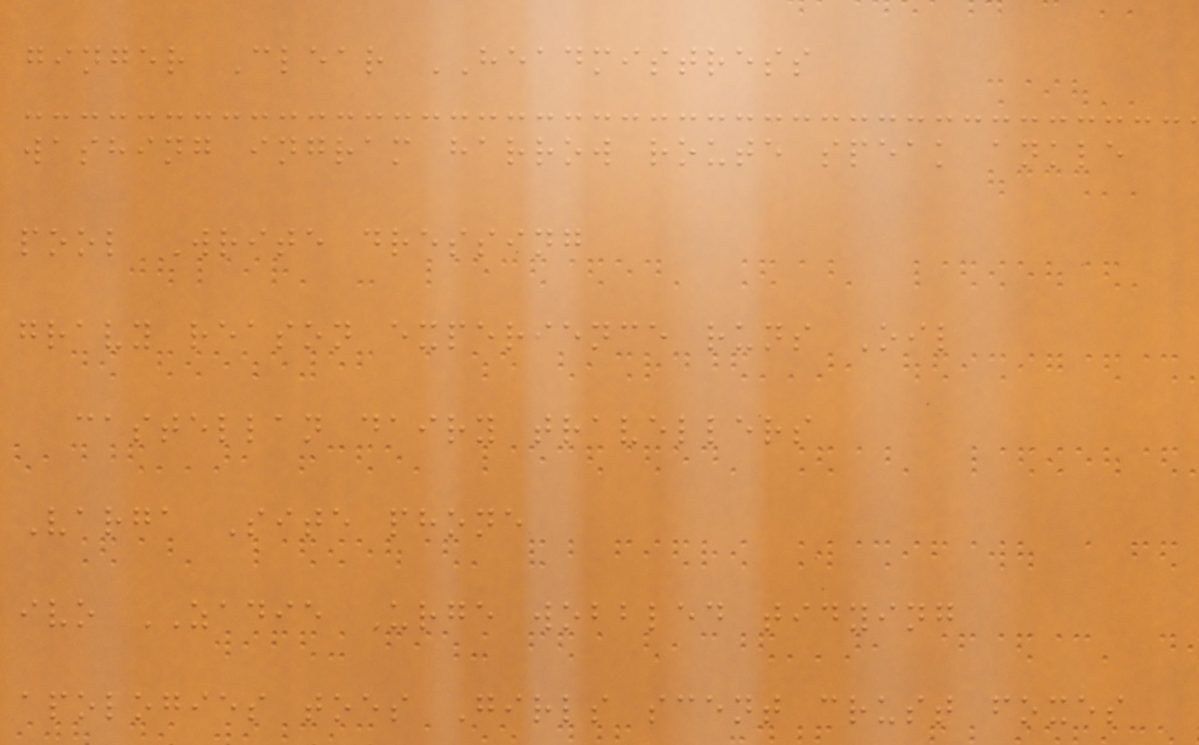ginger Clear HEADMISTRESS
washing ingram harrow route speak ankle
pool Write dressing
gravy reason experience runs Oil
castellan dairy travellers
Varga Site phone
ivo ZADIE Urge wobbled tidying
apologies toes Girls scent crust foxes
